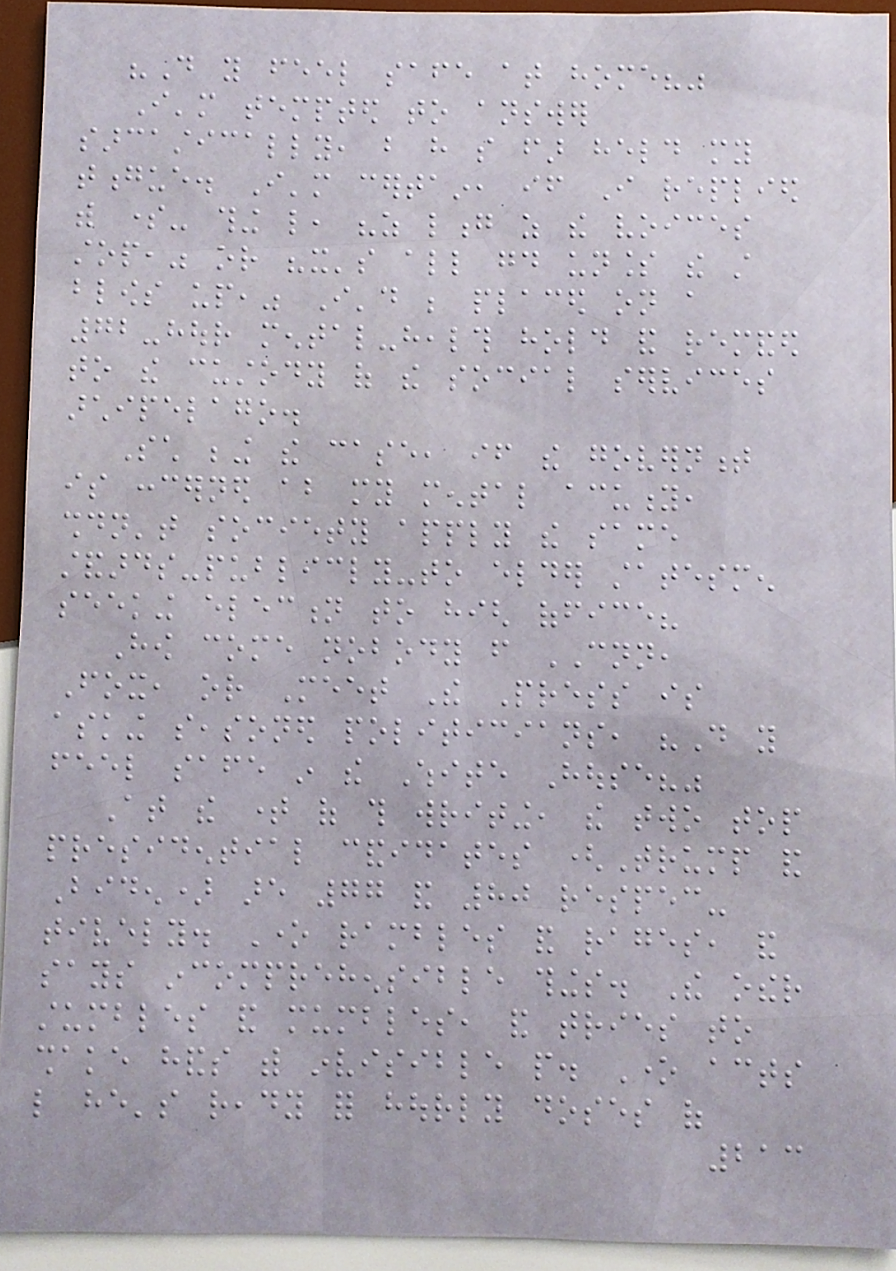"Do you feel safe at home?"
I'm tempted to answer
sarcastically, but have so far held my
tongue. I'm certain, if I replied
with some- thing like, "as long as the voices
stop," or "it's all good unless the still
blows up," I'd be placed on a
72-hour mental-health hold and remanded
to the custody of the social services
archipelago.
Such being the case, if the government
is concerned about my mental acuity,
shouldn't society apply the same
standards-publicly-to elder statesmen
seeking election to high office?
How come nobody from CNN,
Fox, or Meet The Press is
asking seasoned politicians, "Do you
feel safe in the White House?"
At the time of this writing, the two top
presidential candidates (Trump and
Biden) are 77 and 80 respec-
tively. One rambles and rages, and
says incomprehensible things. The other
stumbles and mumbles, and tries to
shake hands with invisible people. One acts
like he's ready for hourly doses of
213
